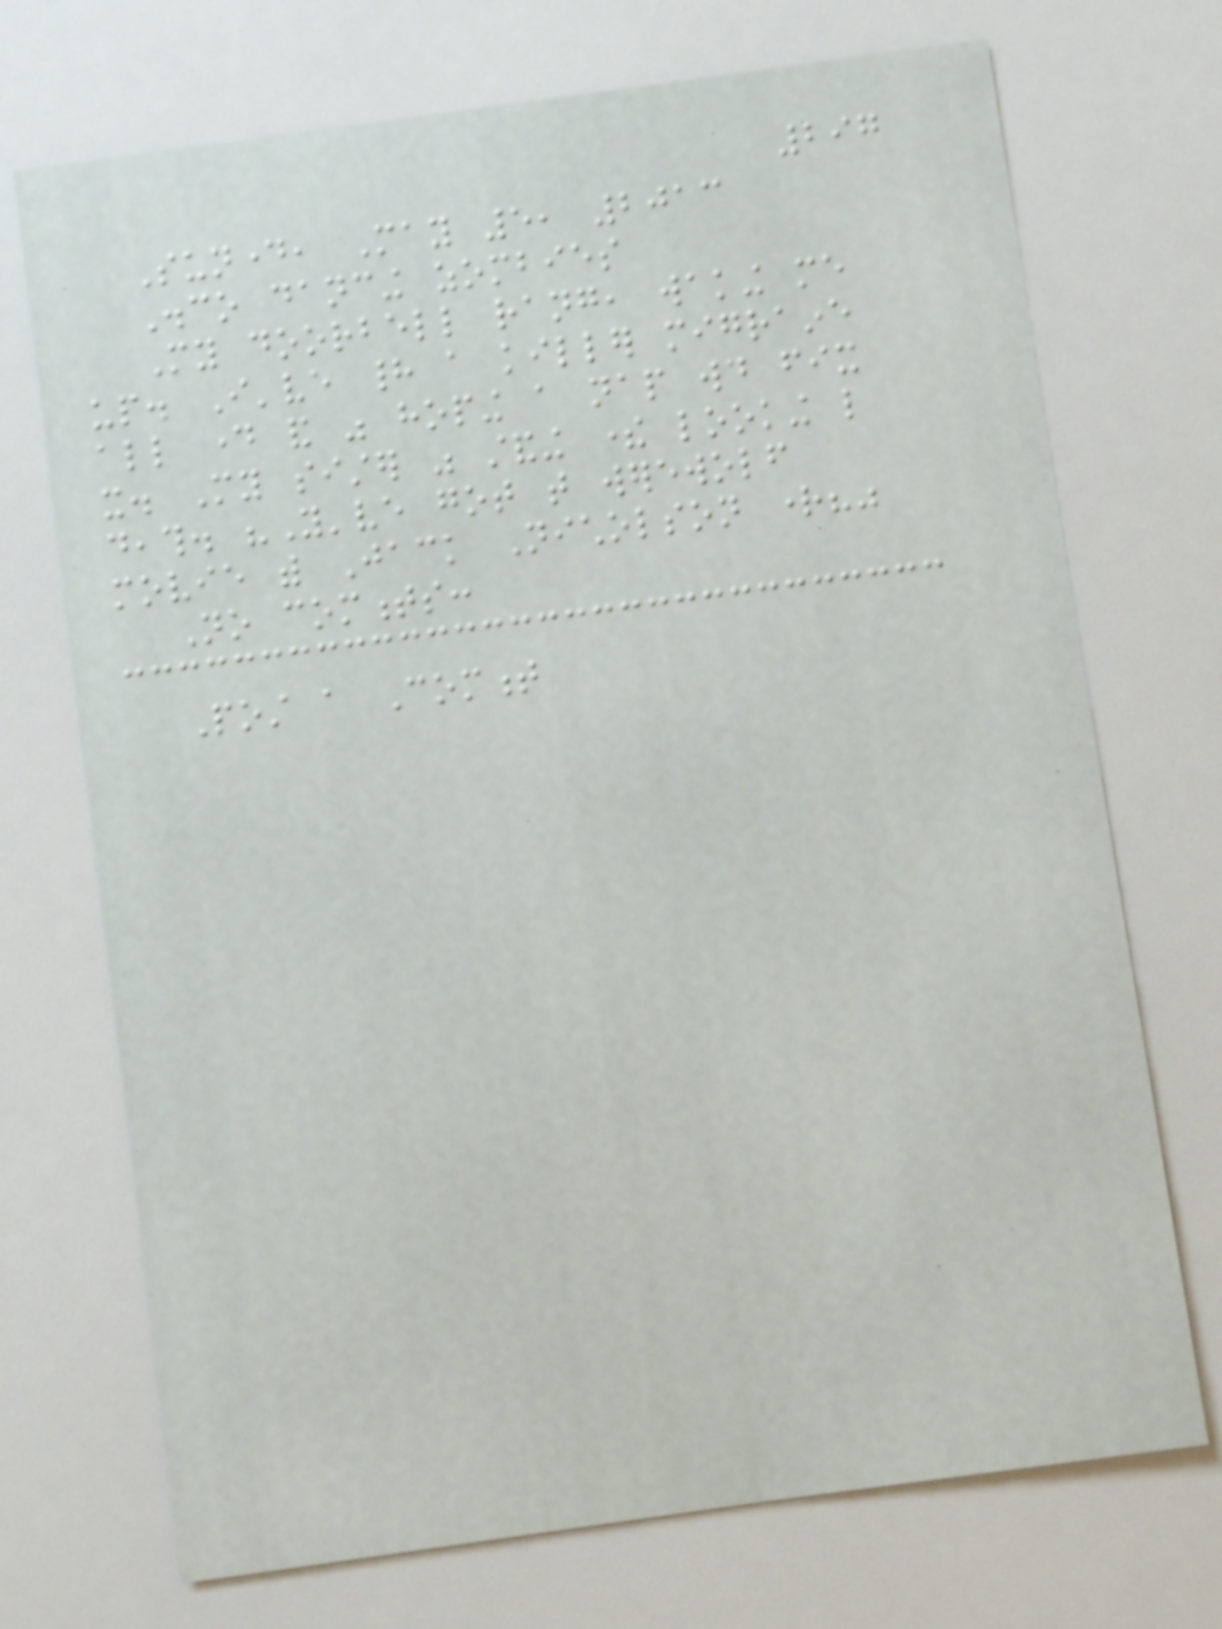297
Sunday, May 5, 2013
Disco dancing zombies
My doorbell rang, waking me
up. I've had a killer migraine
all day and was hoping a nap would fix
it. My sister was standing there looking like
death. "You've got that werewolf
movie with Jack Nicholson right?"
No comments:
Post a Comment
